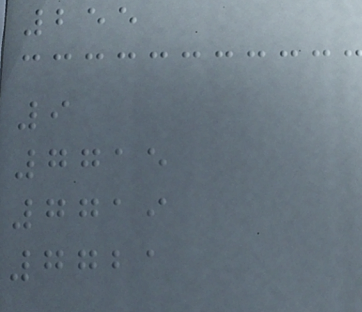255
9
7715
7719
7721
